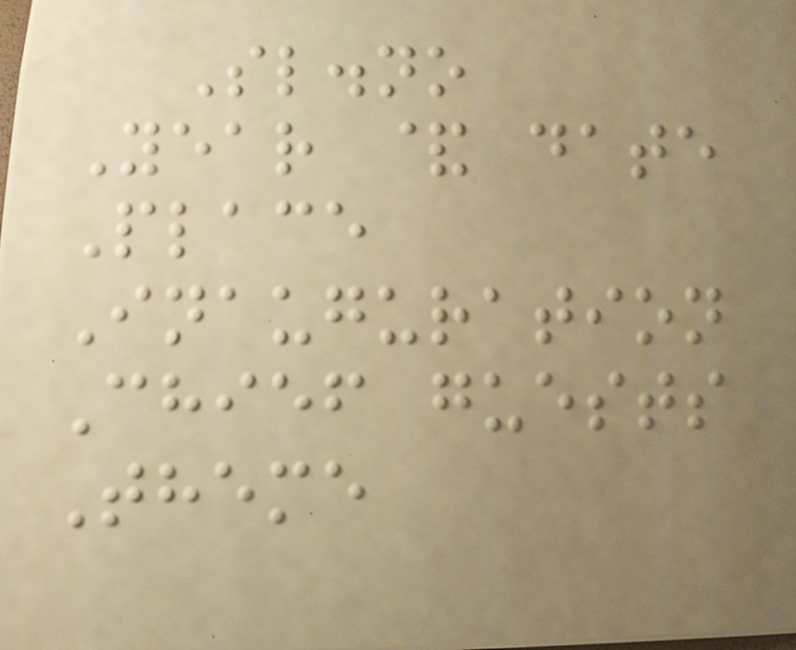Sl.no
Year & date
Place
Inauguration
Chief guests
Theme
